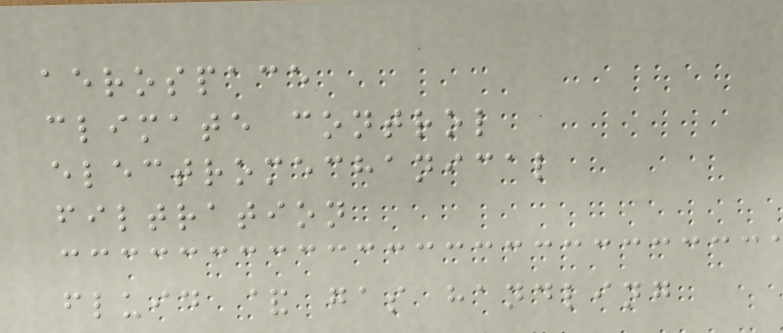aerospace
climate control
electromechanical
filtration
fluid & gas handling
